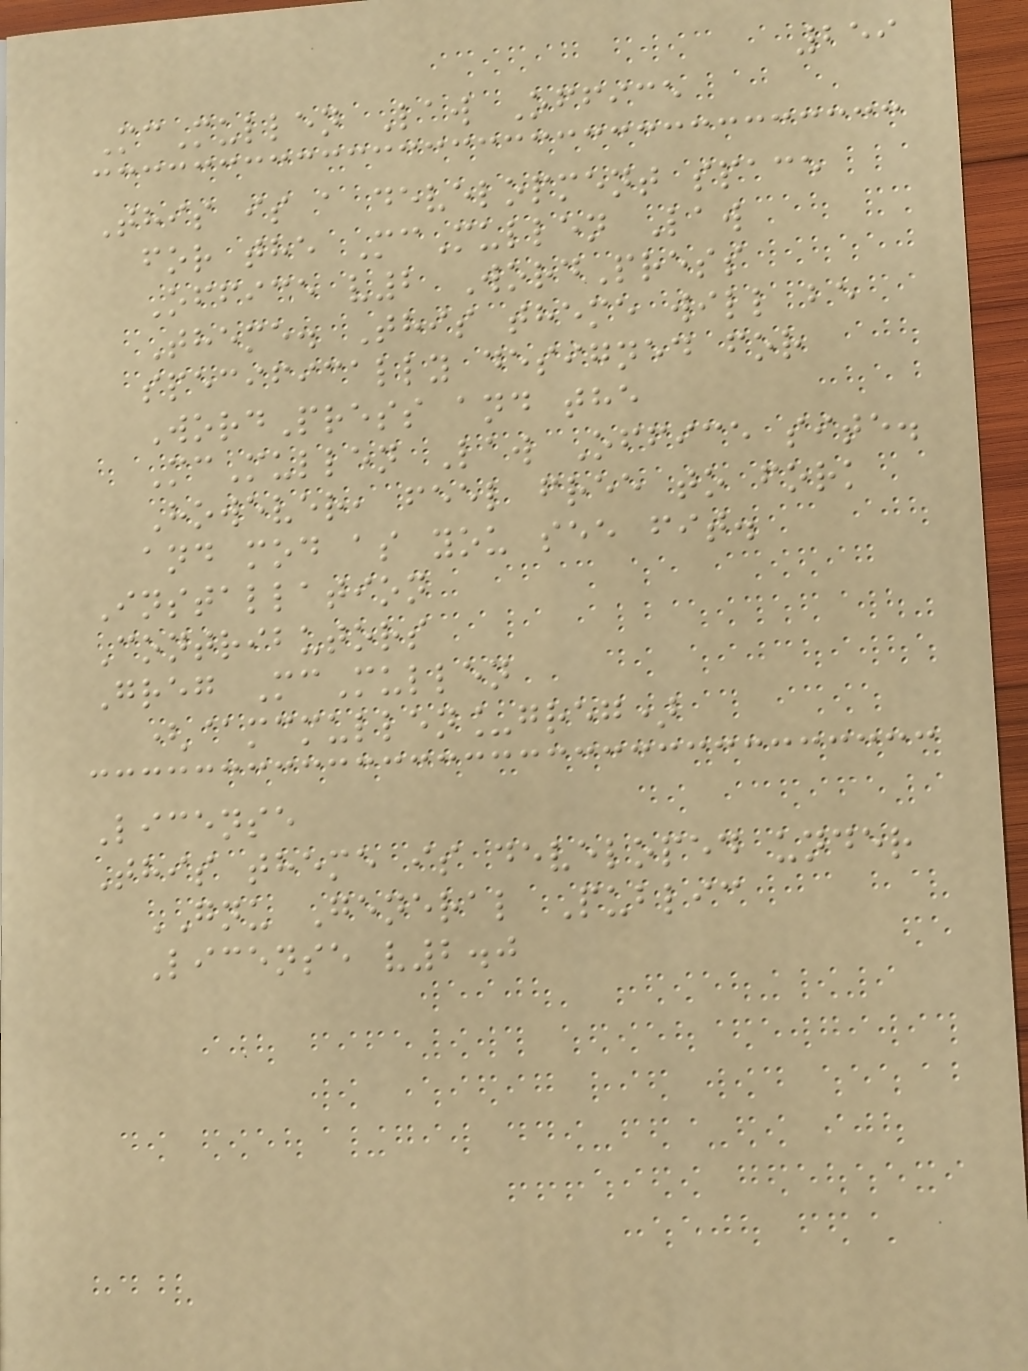259
McMullen Law Office
This is a development space
for the McMullen Law
Office v2 WordPress
Theme. This theme will be
specifically designed for
WordPress and the
McMullen Law Office site.
However, feel free to fork
and mod as you see fit.
Installation
Contributors
Greg McMullen
(@mcmullen_greg)
License
This theme is developed under
GNU General Public
License v2.0
